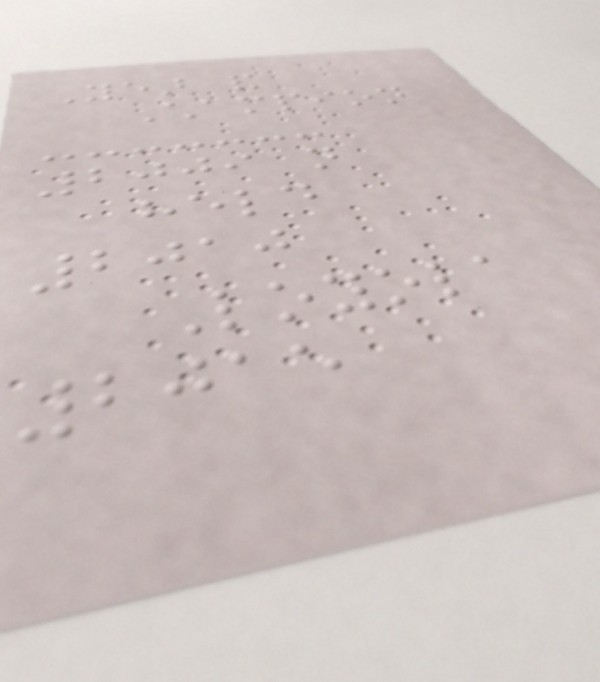Year and
Champion
2009 not
held
2010
Loyola
2015
